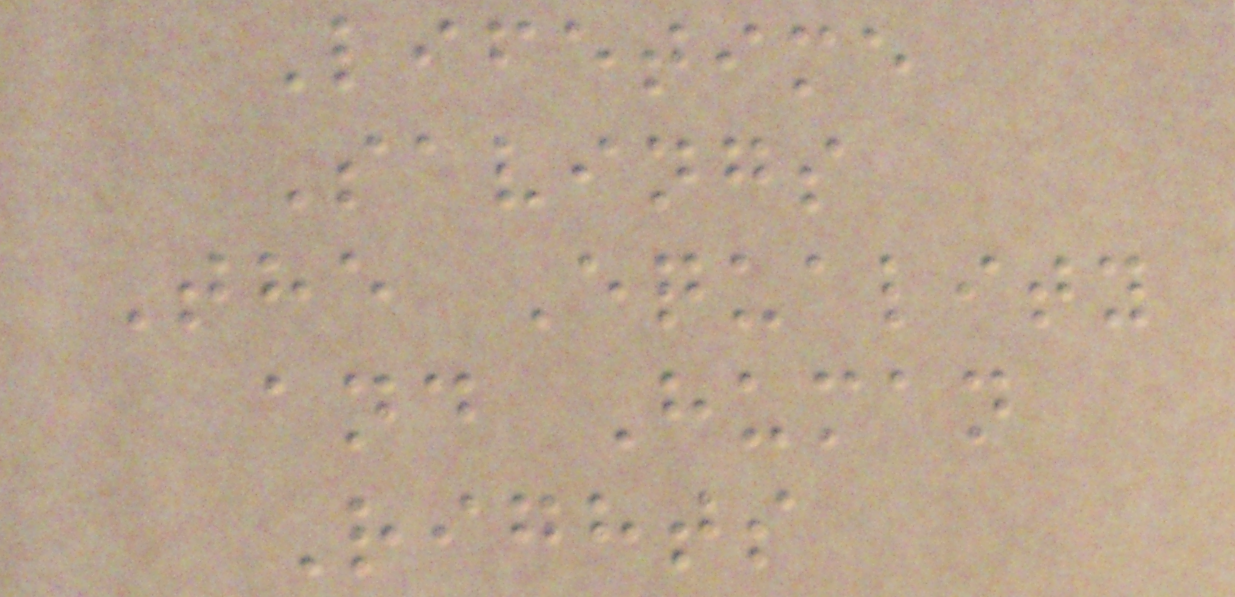Lifetime
Savings
The Equality
and Human
Rights
